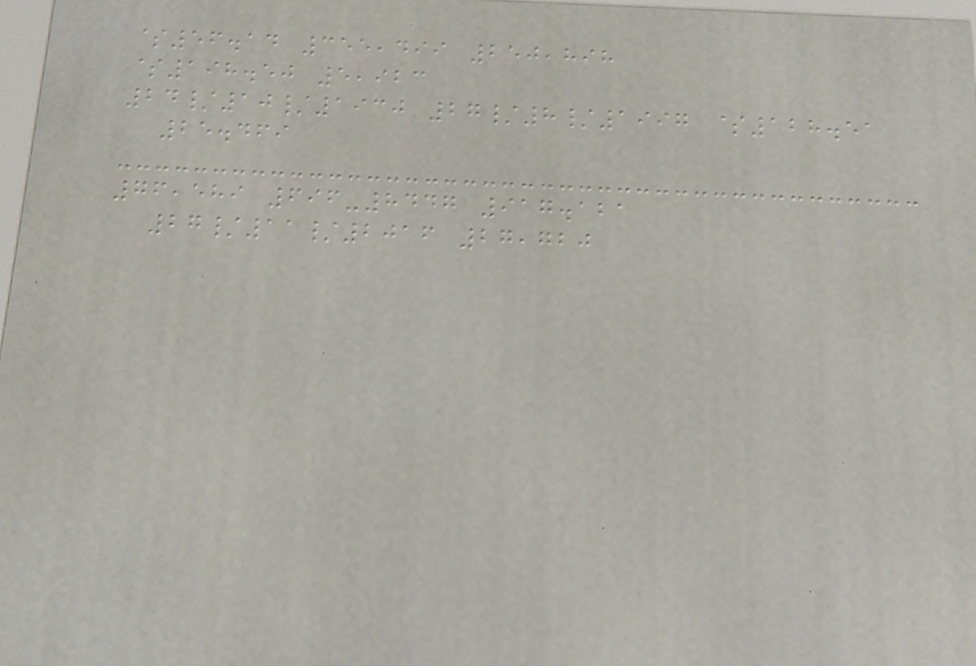$56.14 355,499 250,898
$198.50 5,923
24/10/1930 27/8/1997 $128.51
25.469
76,589 696-8447 917.121
27/11/2016 27,720
